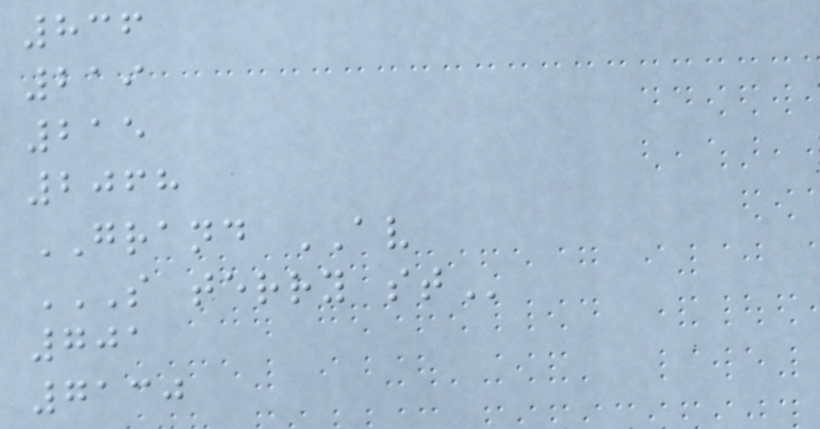836
219
215
2068
GRAND AV
S TERRY ST
701
7130
